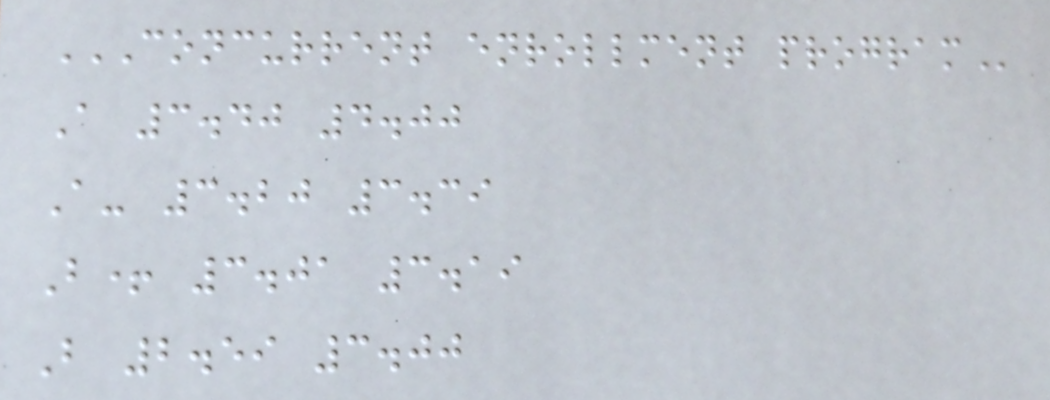CONCURRENT ENROLLMENT PROGRAM
A 3.40 4.00
A- 3.20 3.39
B+ 3.01 3.19
B 2.59 3.00
